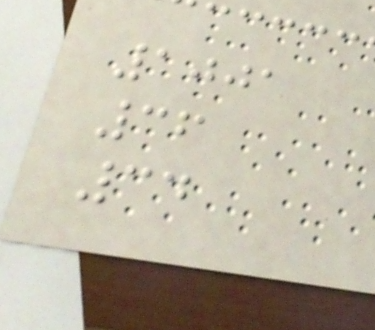1001
36
34
